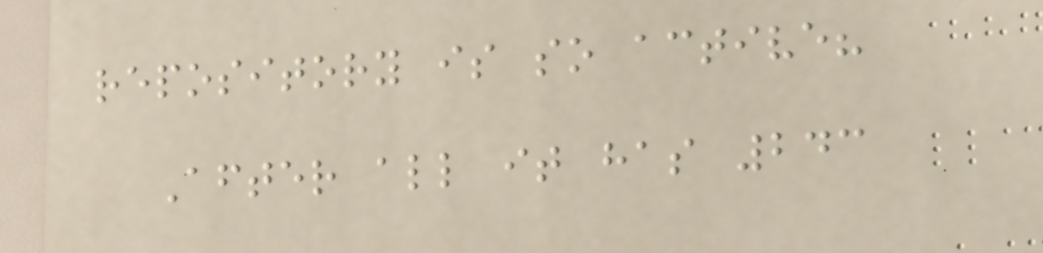repository is so active?
After all it has 243
